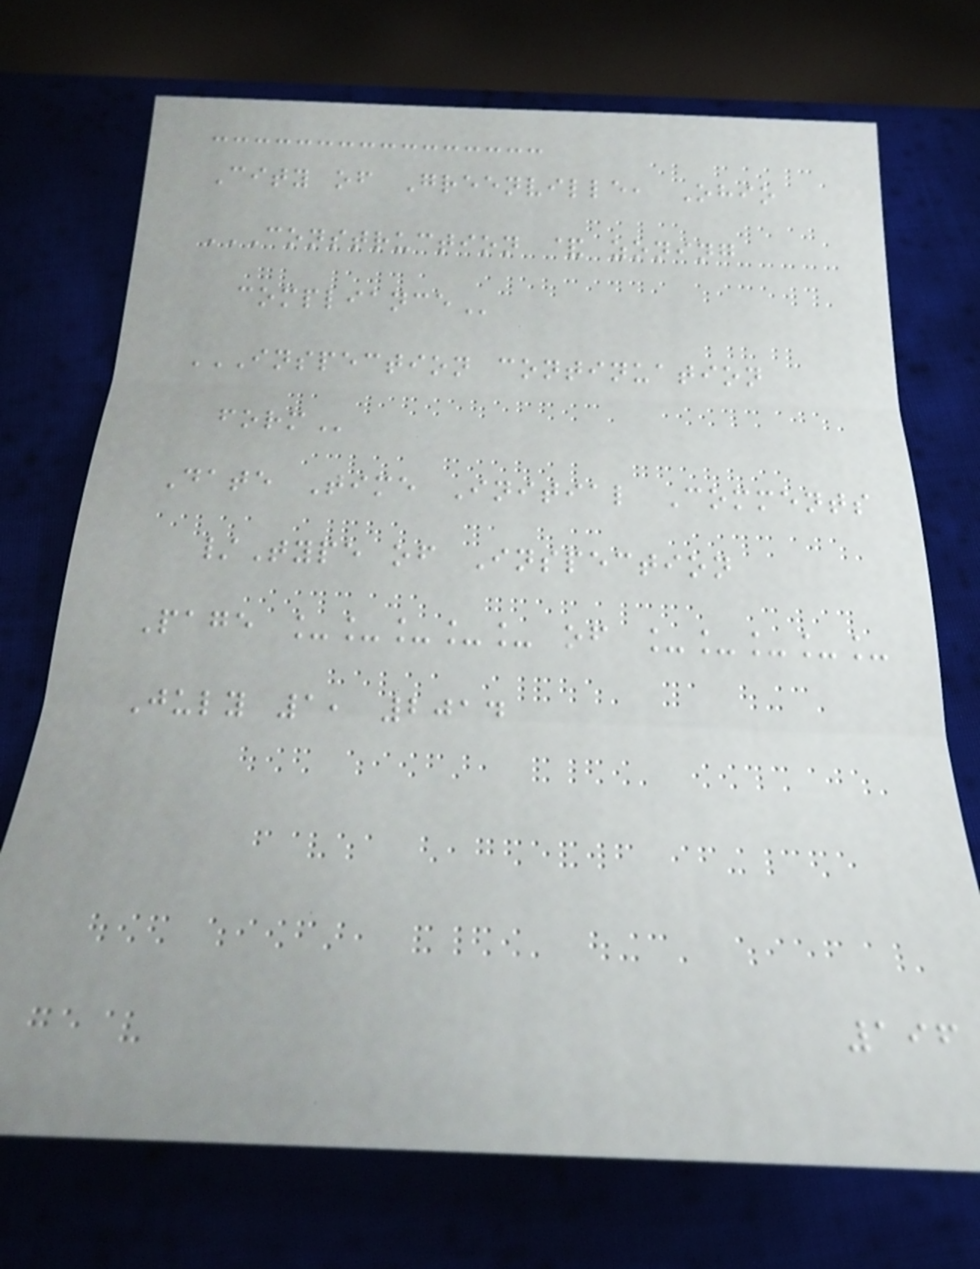City of Greenville, Ohio
CONSTRUCTION & ZONING
COMPLIANCE
INSPECTION CONTINUATION
FORM
Date Time Initial Comments
/Type of Inspection
Page _____ of _____
July 1, 2014
196
